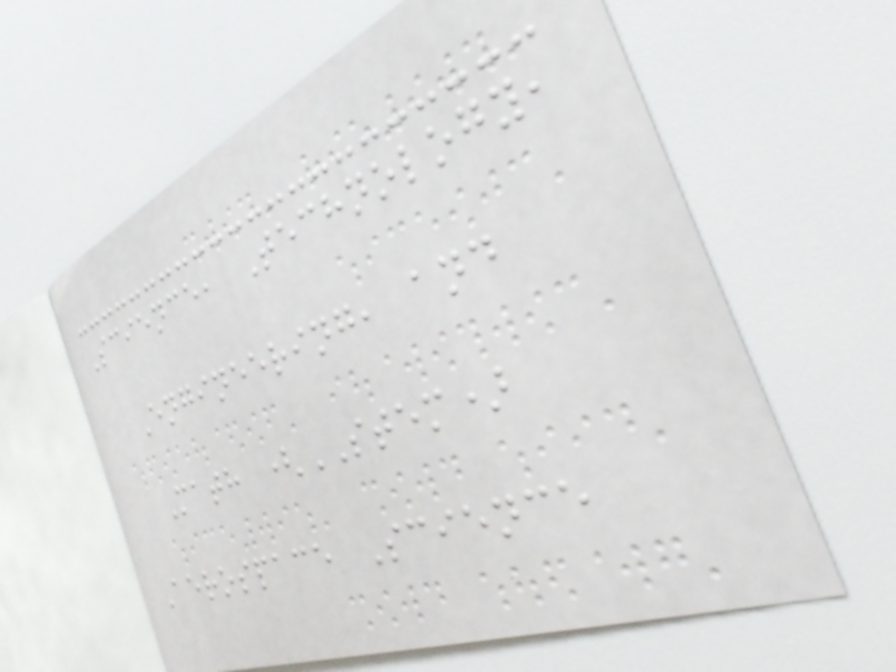Science, Technology,
Engineering, and
Math (STEM)
Aerospace Science
